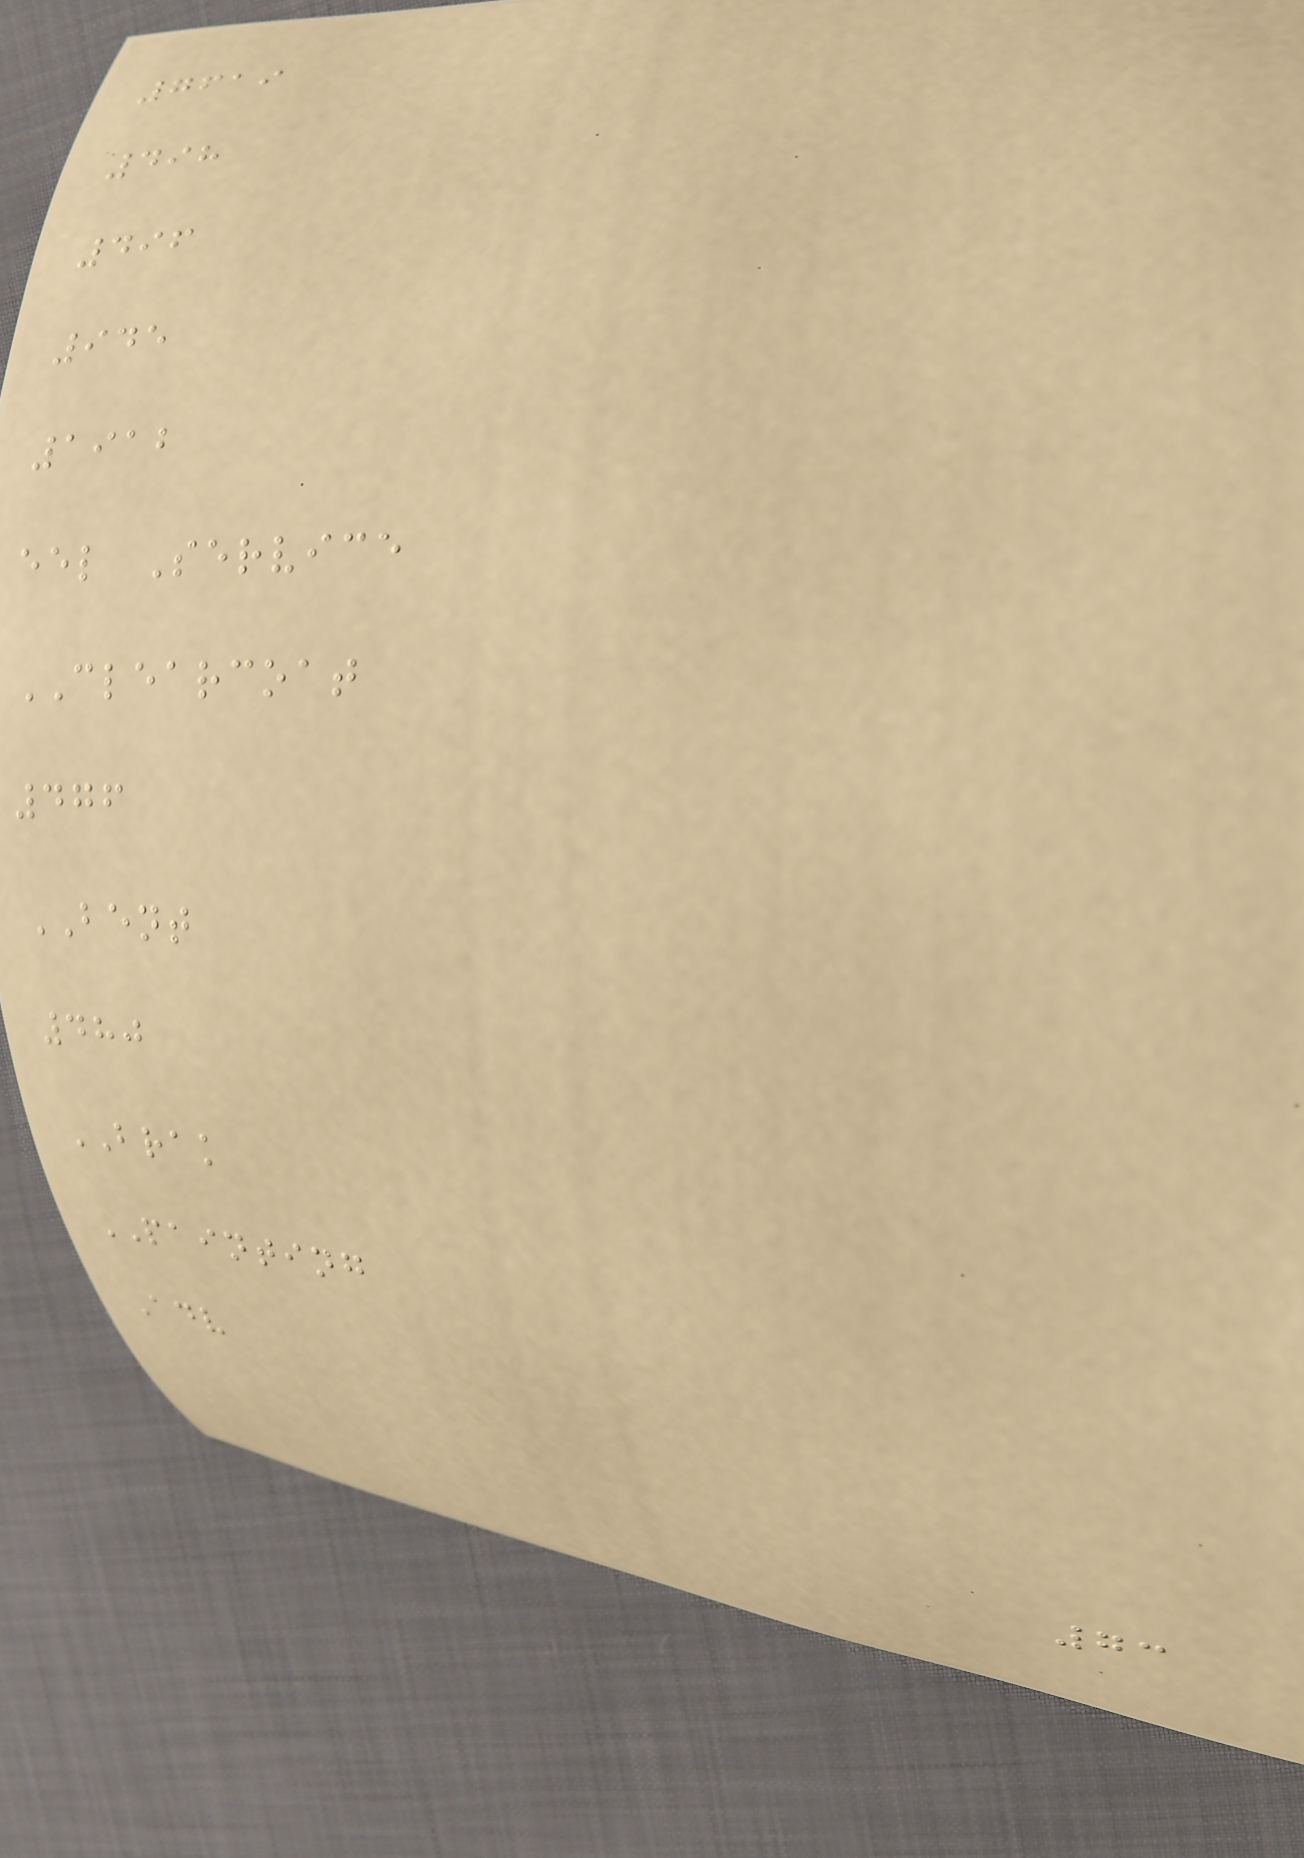7619
498
496
945
1912
eel Service
CLEARCOAT
476
BENT
480
BRAK
PAINTING
Adv
73
